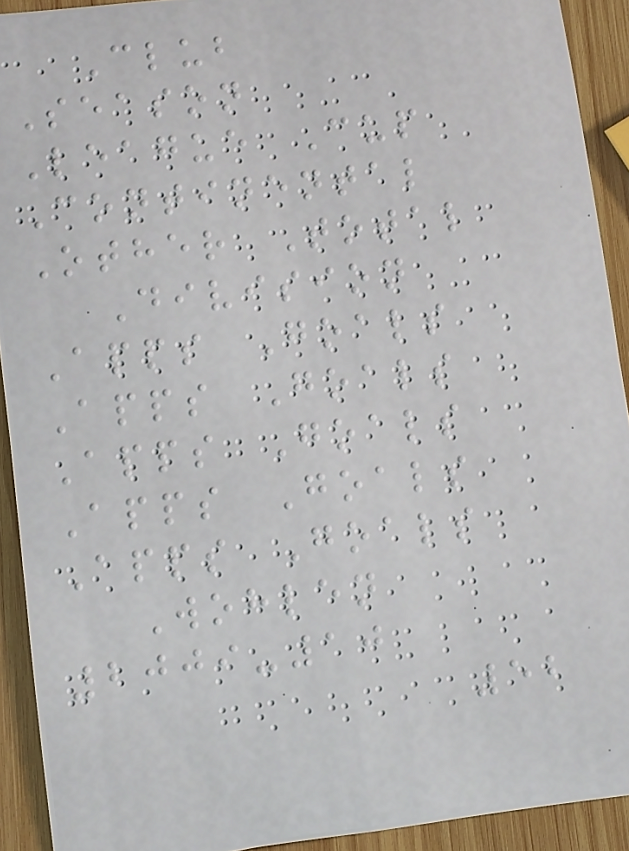Club
Season
League Cup
Continental
Other Total
Division
Apps Goals
Apps Goals
Apps Goals
Apps Goals
Apps Goals
Wohlen
2009-10
52
